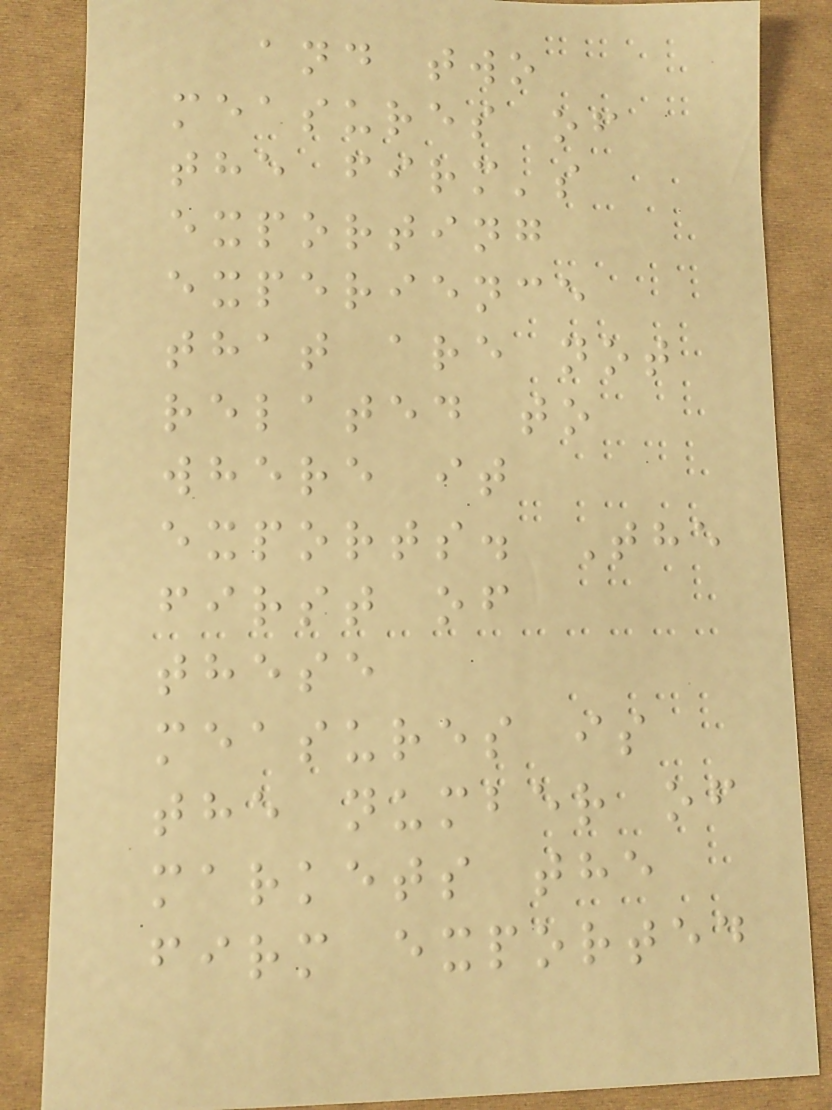and two
measures of
the firm's
exporting
experience
that are not
related to
where it
exports. The
first of
these
measures is
the number of
markets the
firm exported
